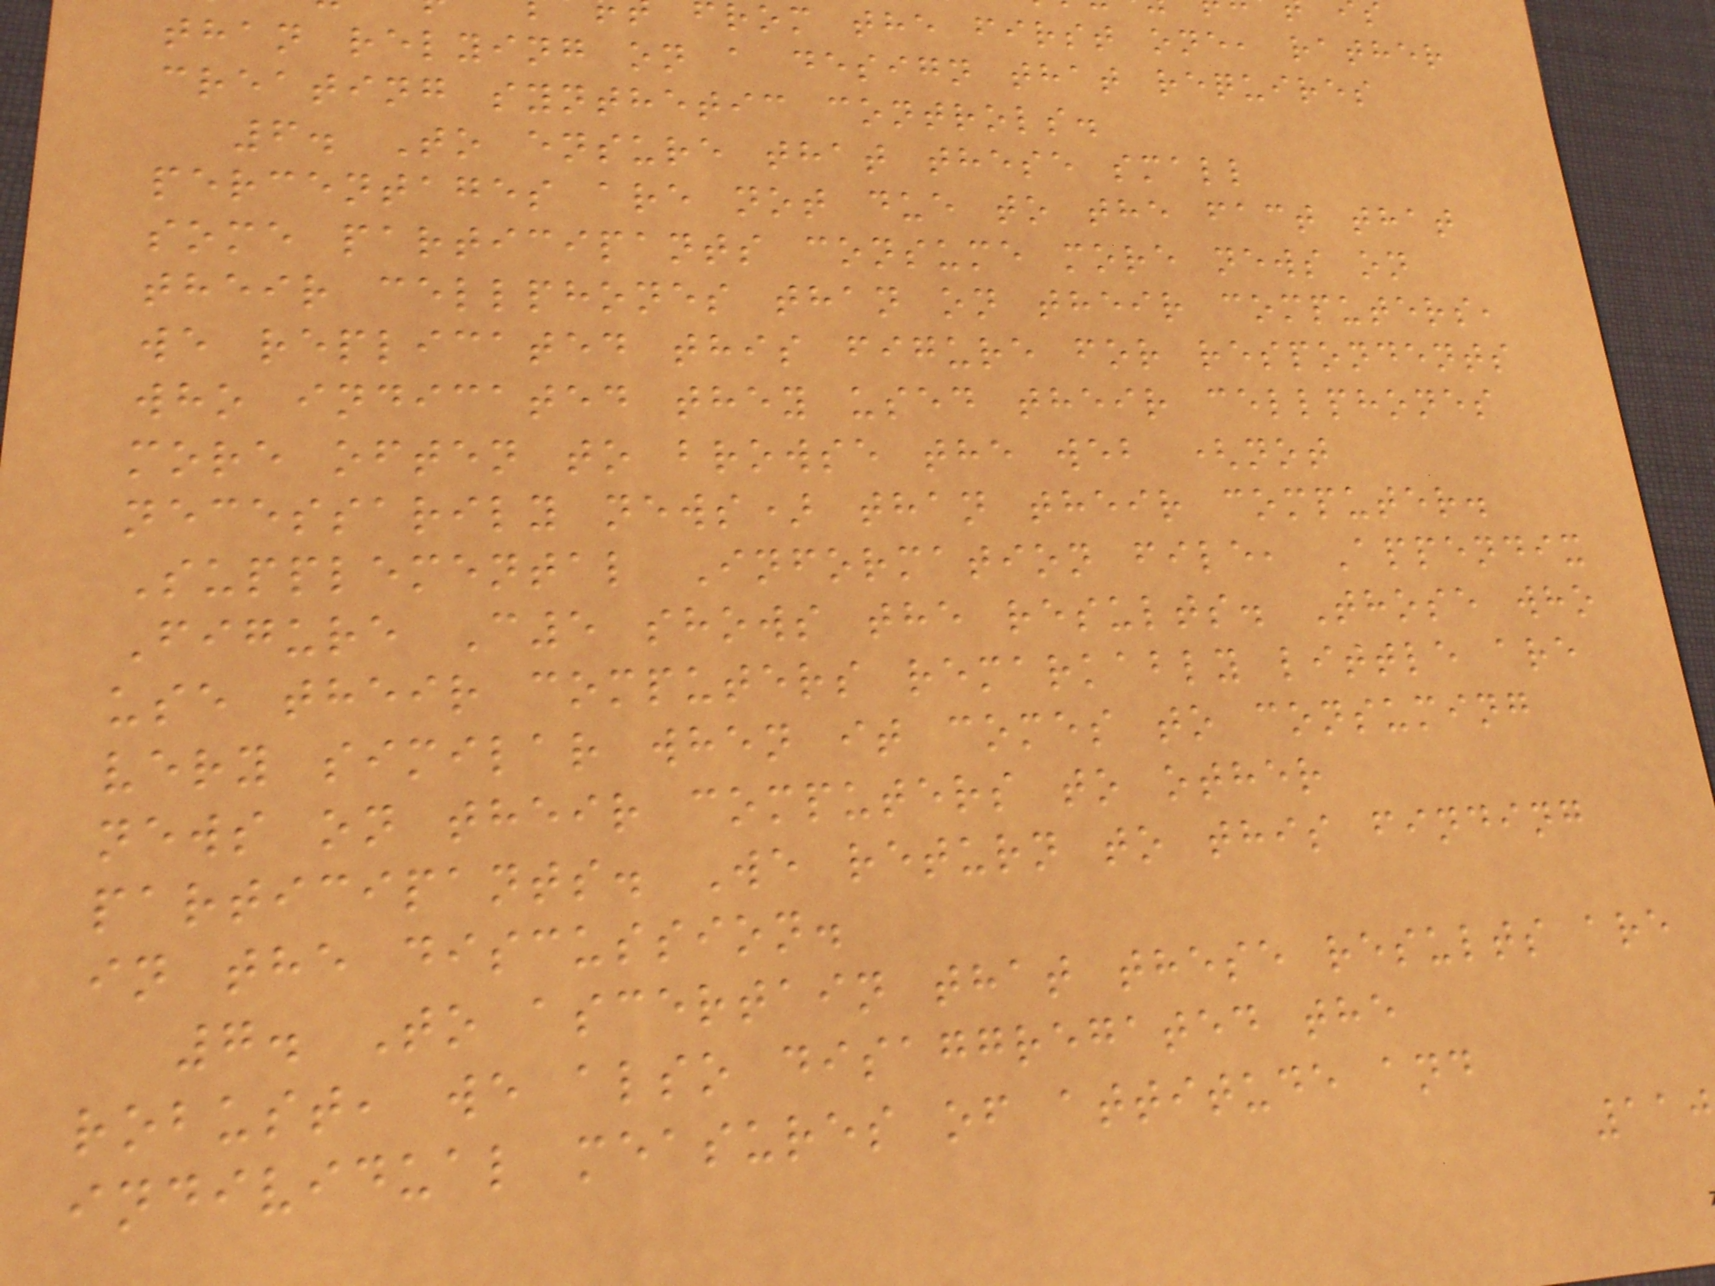rom the first one, rather
than relying on a design that requires
creating synthetic controls.
6. To ensure that these small
percentages are not due to the fact that
some participants consume more news on
their cellphones than on their computers,
we replicated this figure for respondents
who indicated they used their cellphones
more often to browse the web (not
necessarily news) than their computer.
Supplemental Information file, Appendix
Figure C5 shows the results. Those who
use their computers remarkably little are
very similar when it comes to consuming
news on their computers to other
participants. We return to this finding
in the discussion.
7. To ascertain that these results are
robust, we also disaggregated the
individual measures of attitude and
